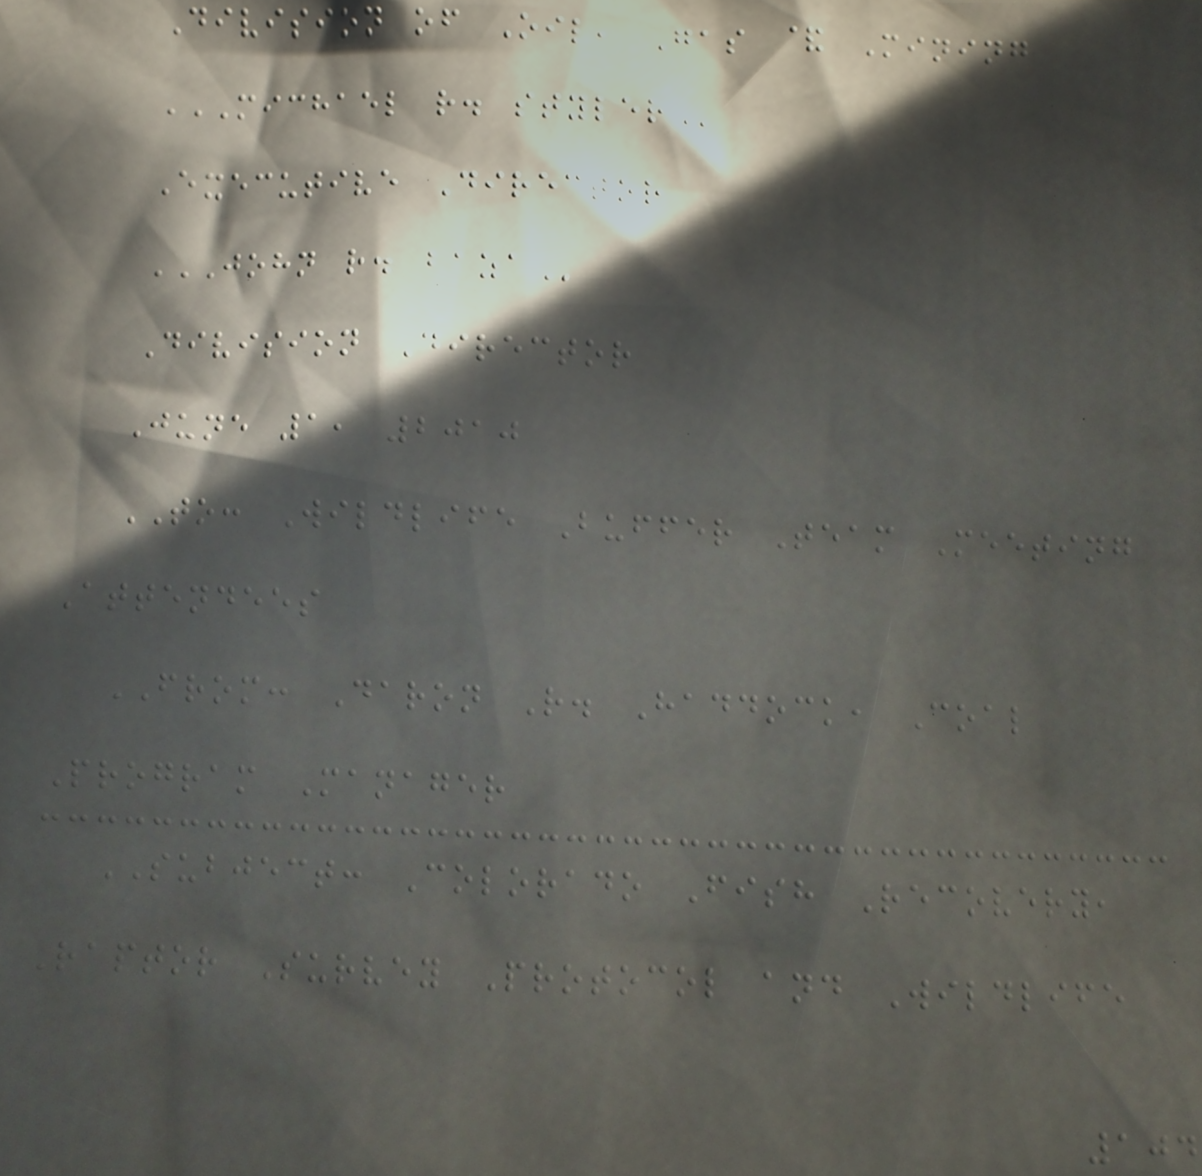Division of Oil, Gas & Mining
MICHAEL R. STYLER
Executive Director
JOHN R. BAZA
Division Director
June 1, 2010
TO: Wildlife Buffer Team Meeting
Attendees
FROM: Daron R. Haddock, Coal
Program Manager
SUBJECT: Colorado Fish Recovery,
Raptor Survey Protocol and Wildlife
104
